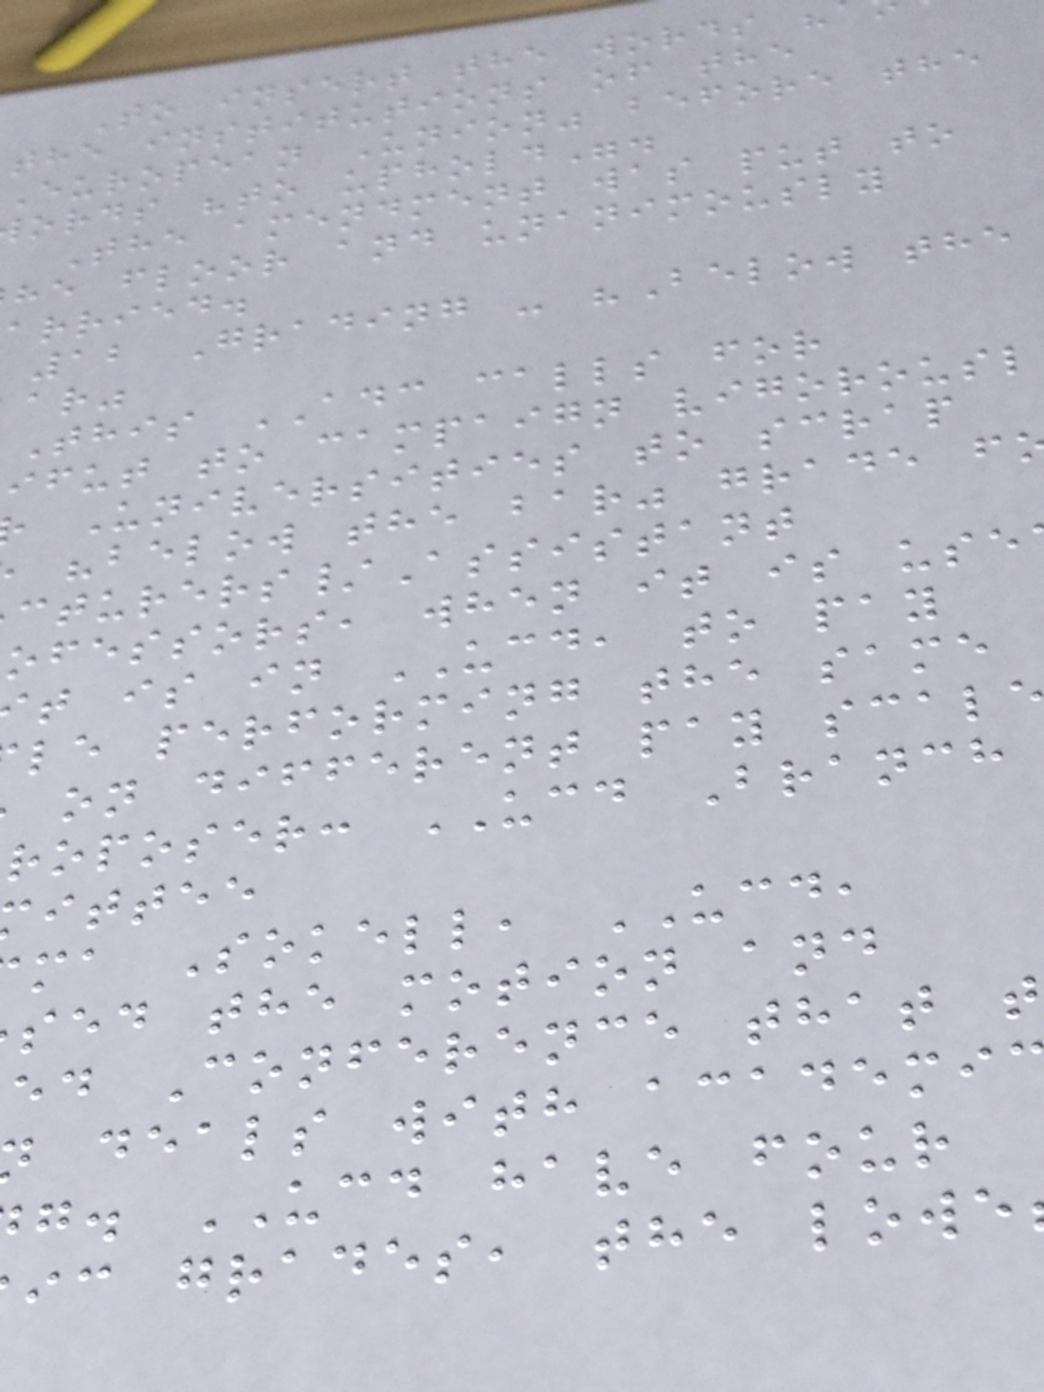To insert the words
the institutions of the
European Union" before the
ords "to uphold".
The amendment was put to
he floor and unanimously
arried.
12 Grading - "Below the
This ADC calls for
ifut to campaign vigorousl
Universities to scrap
"below the bar" grade f
cturers/Assistant
ofessors, when it is use
t is in UCD, to pay
le performing the same
on different pay scal
roposer: UCD Branch
ittee
ma Sokell, UCD,
sed the motion and
ed Conference that t
deals with academi
g. UCD have four
ic grades, the lowe
